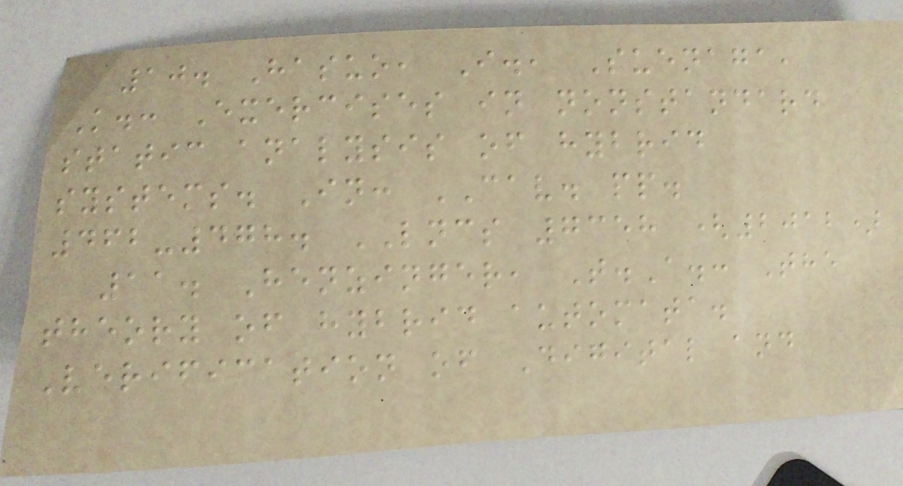10. Hasuo, I., Suenaga,
K.: Exercises in nonstandard
static analysis of hybrid
systems. In: CAV. pp.
462-478. LNCS 7358 (2012)
11. Henzinger, T.A.: The
theory of hybrid automata.
Verification of Digital and
